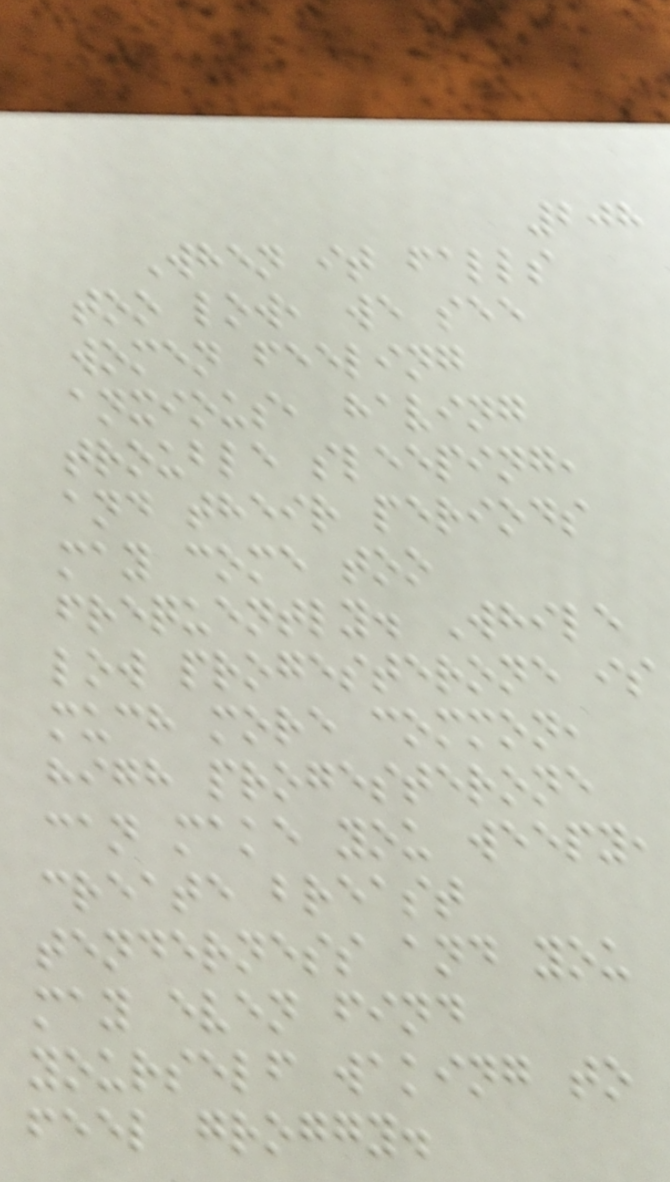208
When it falls
too low, we see
women feeling
anxious, having
trouble sleeping,
and their periods
may come too
frequently. While
low progesterone is
much more common,
high progesterone
can make you weepy,
create breast
tenderness and you
may even find
yourself waking to
feel groggy.
